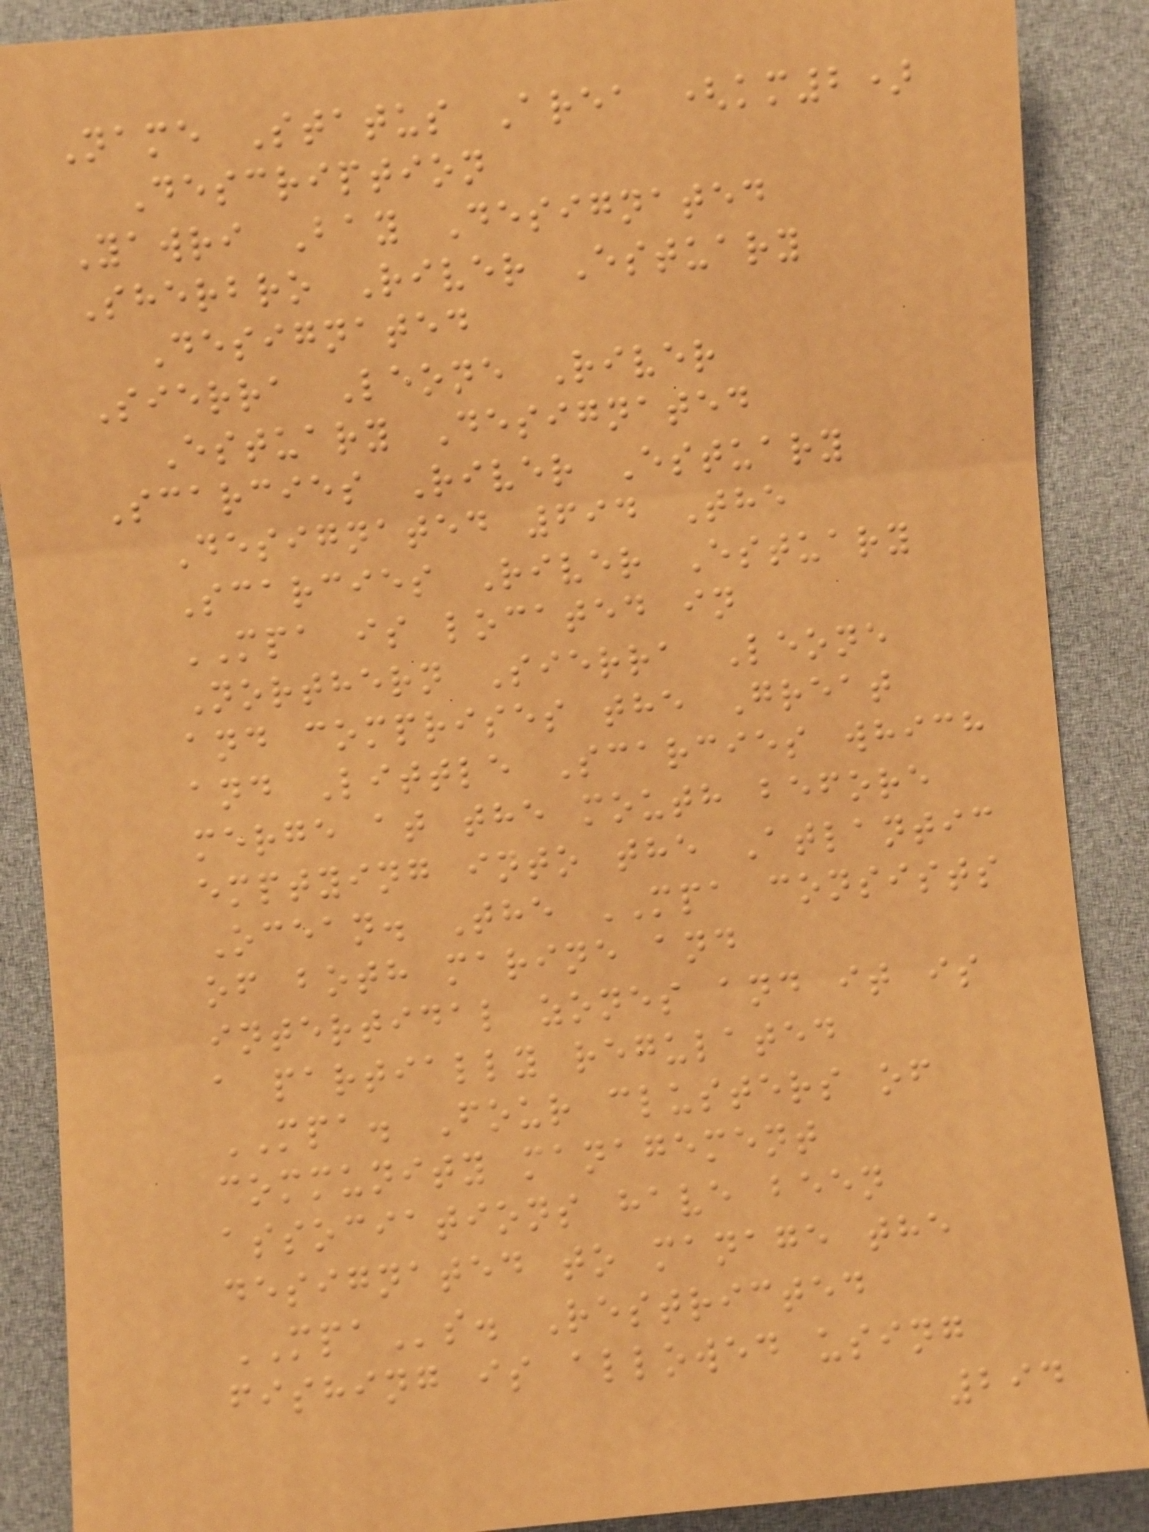Name Status Area (km2)
Description
Yawri Bay Designated
Sherbro River Estuary
Designated
Sierra Leone River
Estuary Designated
Scarcies River Estuary
Designated 694 The
Scarcies River Estuary
MPA is located in
Northern Sierra Leone
and comprises the Great
and Little Scarcies which
merge at the mouth before
emptying into the Atlantic
Ocean. The MPA consists
of both marine and
intertidal zones and it is
a partially regulated
MPA. Four clusters of
community management
associations have been
designated to manage the
MPAs. Restricted
fishing is allowed using
294
